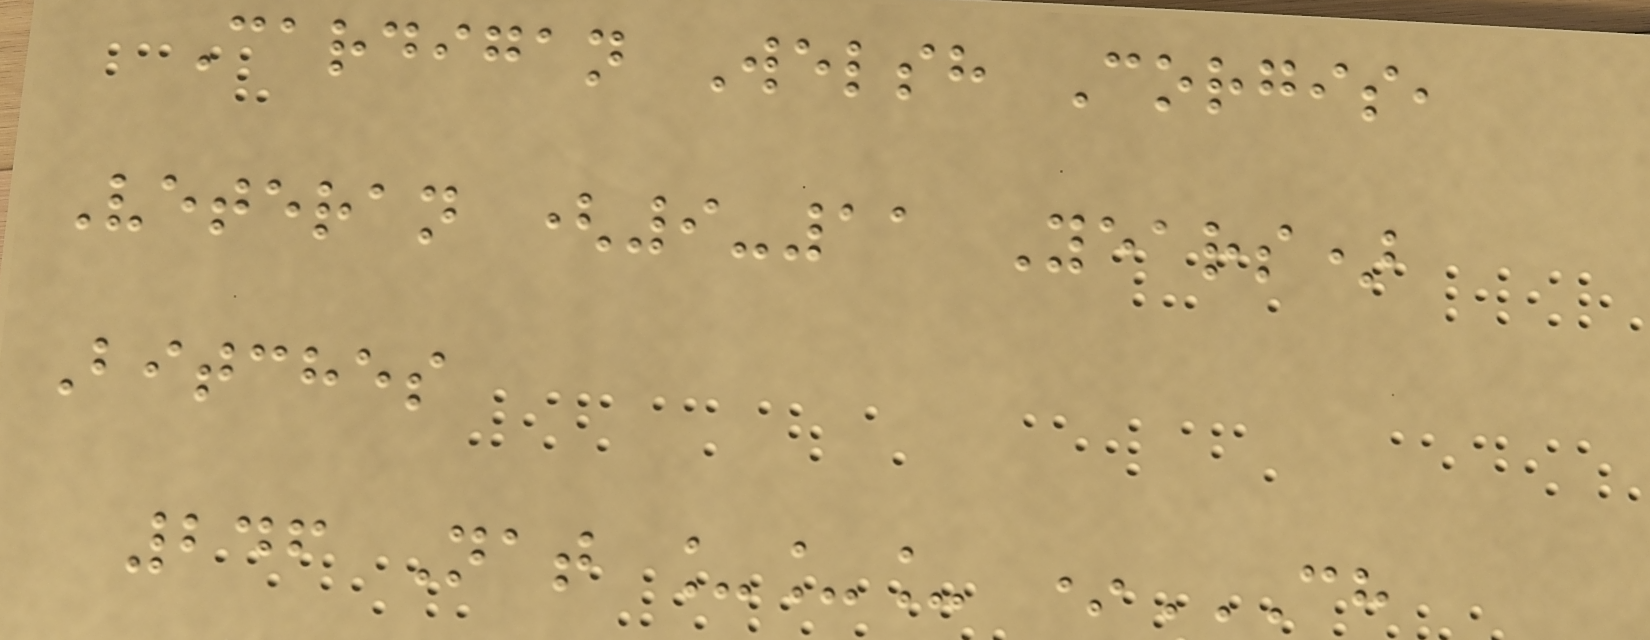Cardigan Welsh Corgis,
Veteran (9-11 Years)
Bitches
246 Nat ___ *CH
